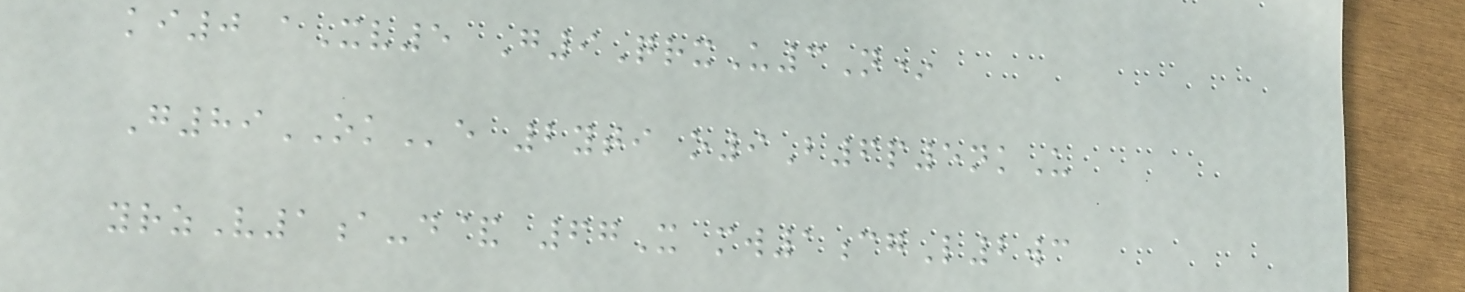ki0 aXv5 G9QrxU3N*
G89OKe 2yti o9B6p5nkU
yrzV1a-d& 67X mw1cgL2wc
